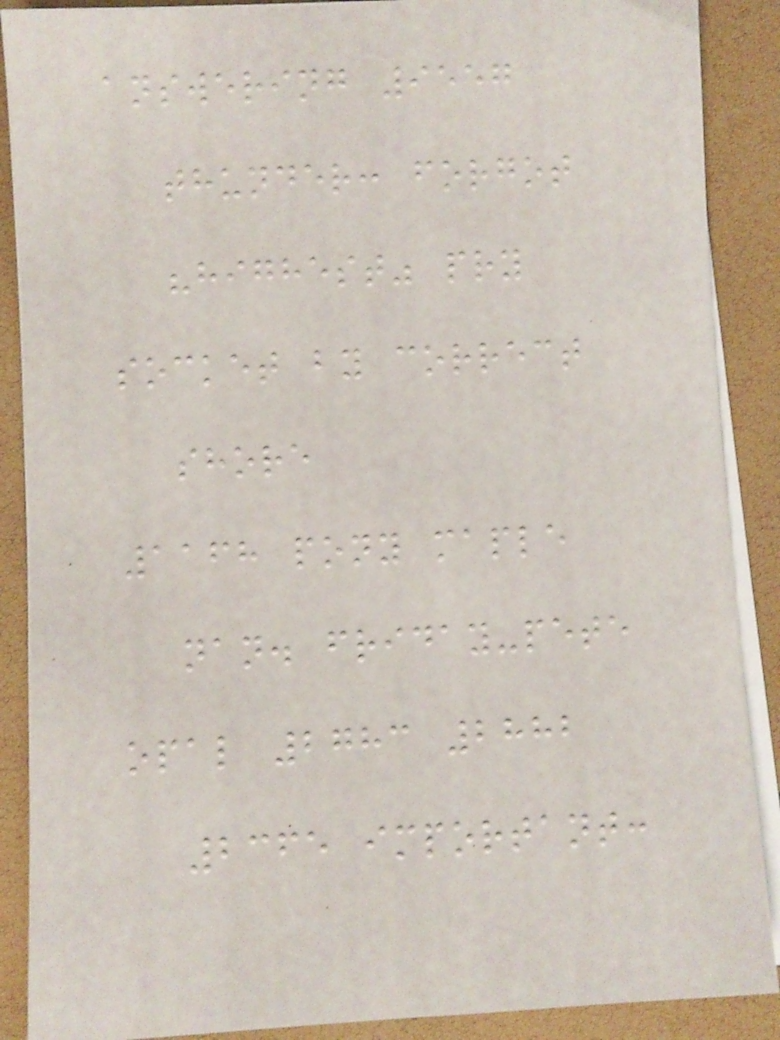answering 9557
thunder: forgot
"highest" pry
socket by correct
shore
1168 pony maple
nan. friday-pete
opal 2783 2882
2365 important:
